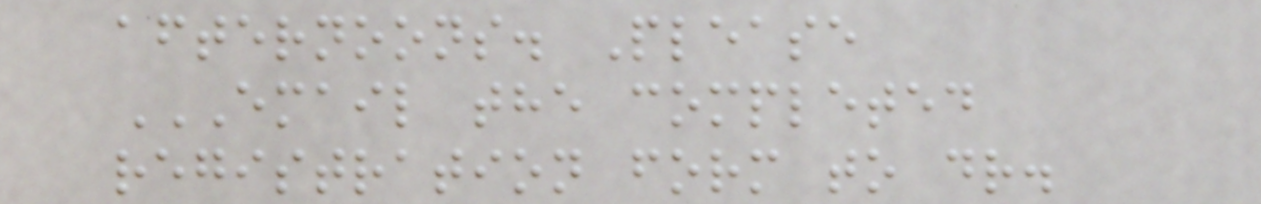afternoons. Please
EMAIL THE COMPLETED
REGISTRATION FORM TO DR.
